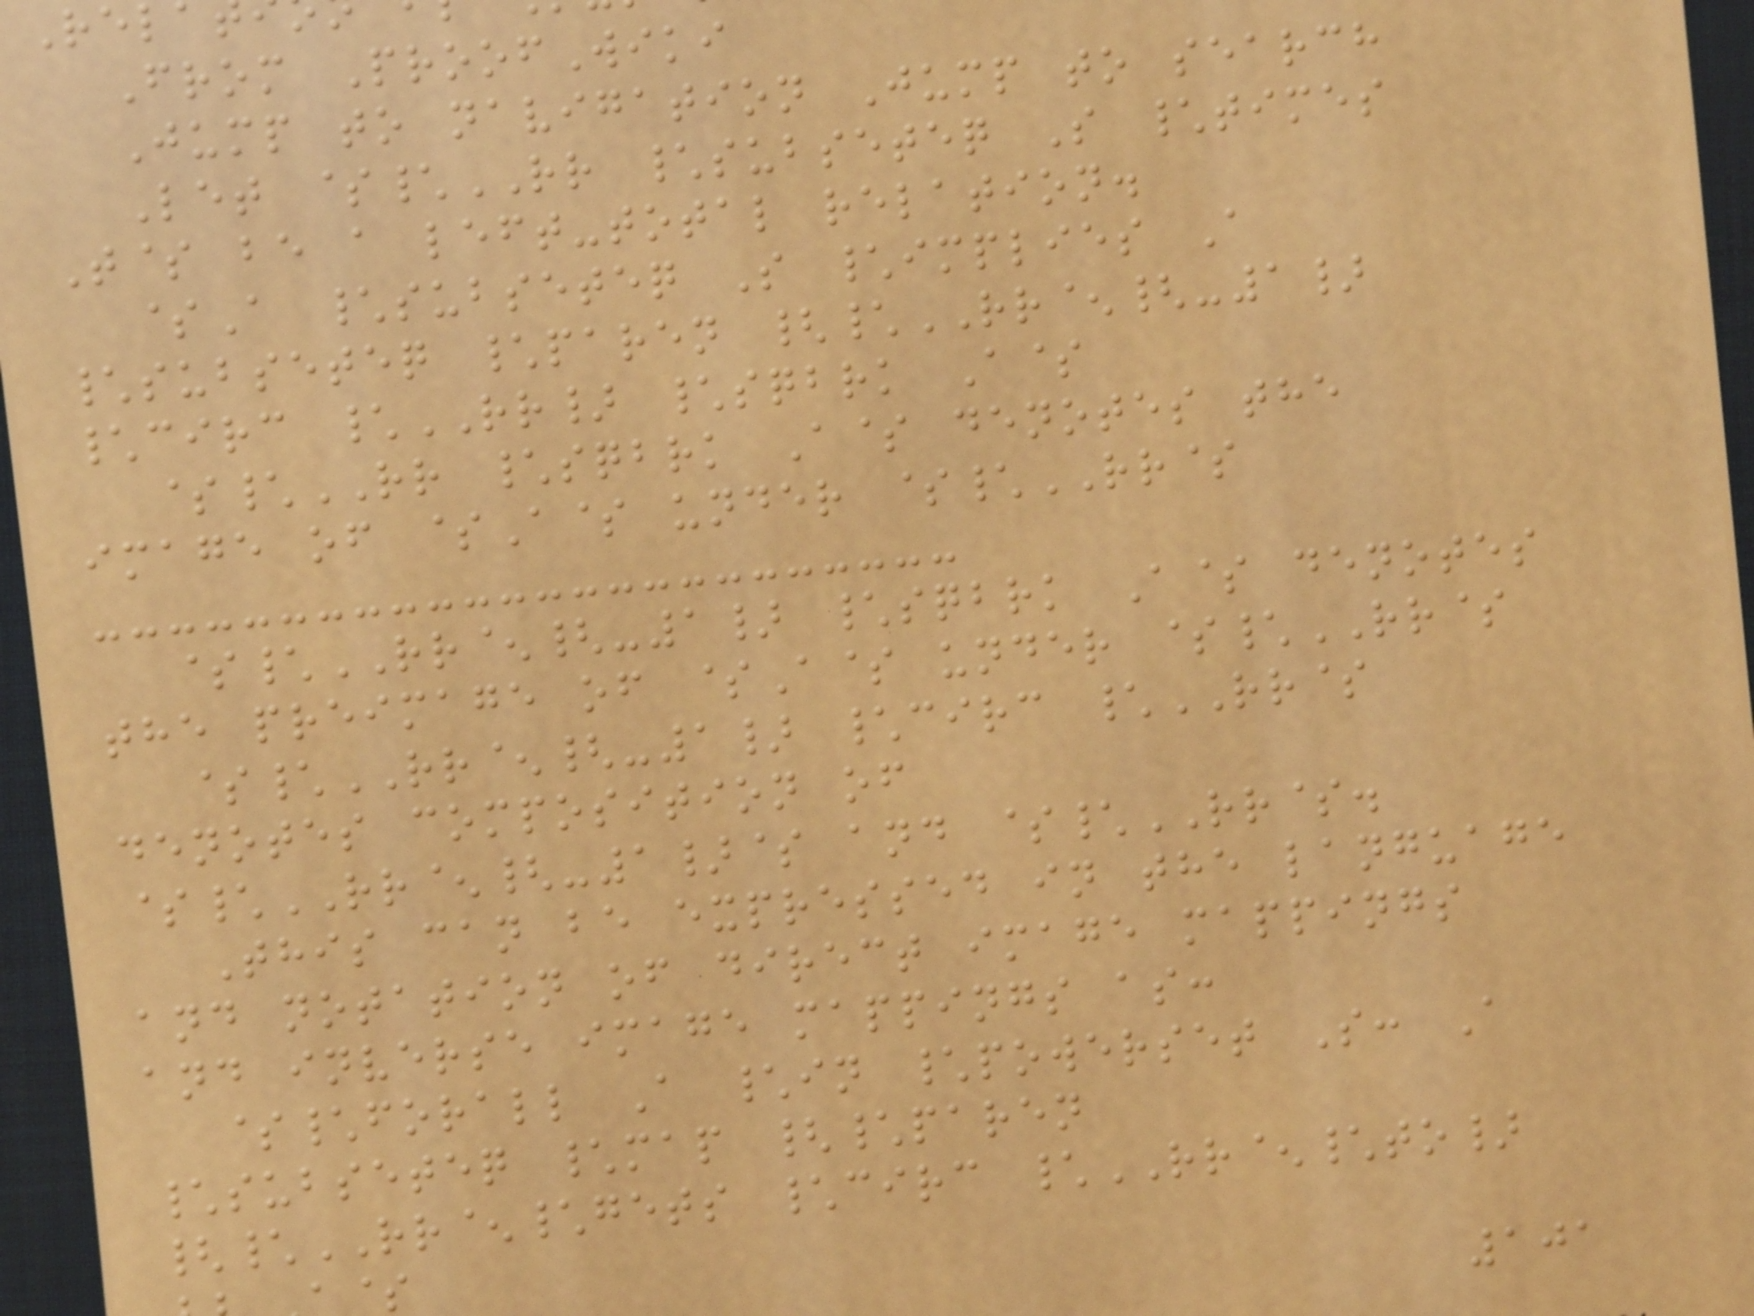From ProofWiki
Jump to navigation Jump to search
Let $\RR \subseteq S \times
T$ be a left-total relation.
$A \subseteq S \implies A
\subseteq \paren {\RR^{-1}
\circ \RR} \sqbrk A$
$\RR \sqbrk A$ denotes the
image of $A$ under $\RR$
$\RR^{-1} \sqbrk A$ denotes
the preimage of $A$ under $\RR$
$\RR^{-1} \circ \RR$
denotes composition of
$\RR^{-1}$ and $\RR$.
This can be expressed in the language
and notation of direct image mappings
and inverse image mappings as:
$\forall A \in \powerset S: A
\subseteq \map {\paren
{\RR^\gets \circ \RR^\to}
101
